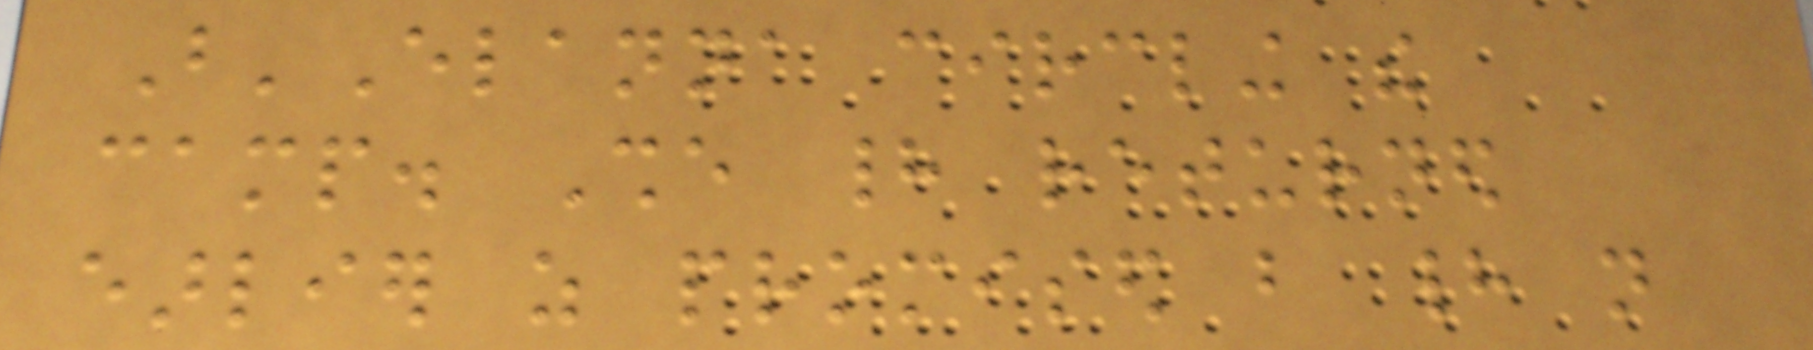B'Elanna circling the
camp. She had returned
earlier as promised but had not
